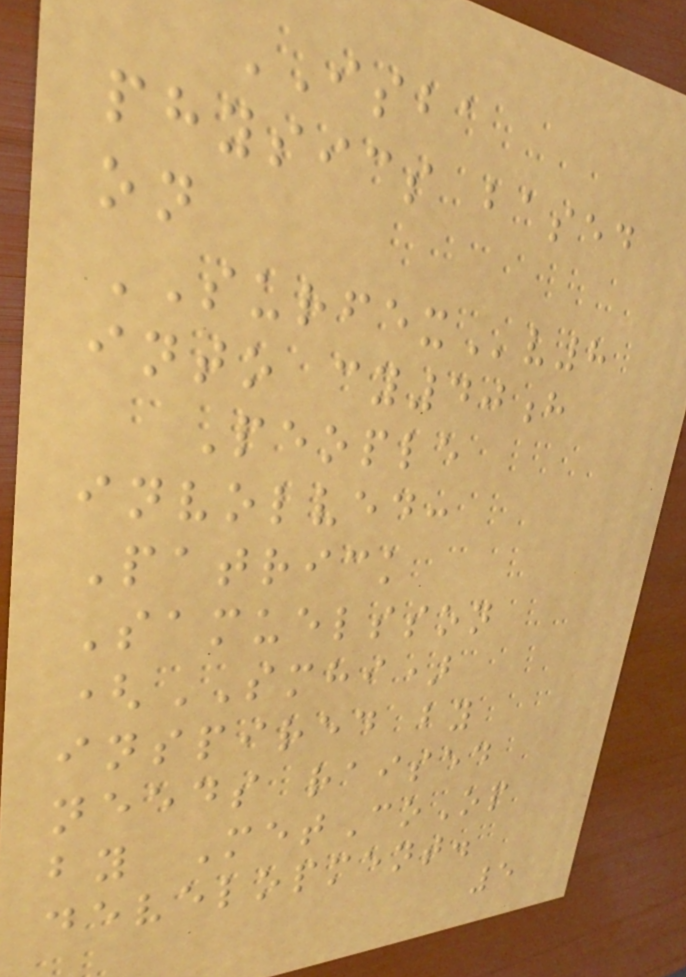ISBA
physics based
on
SURFEXv8
into cy40h
People
involved:
Patrick
Samuelsson
(SMHI)
inspired by
needs raised
by MetCoOp
development.
5
